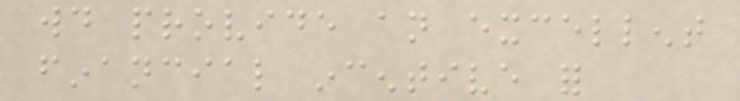would provide an excellent
financial incentive for
